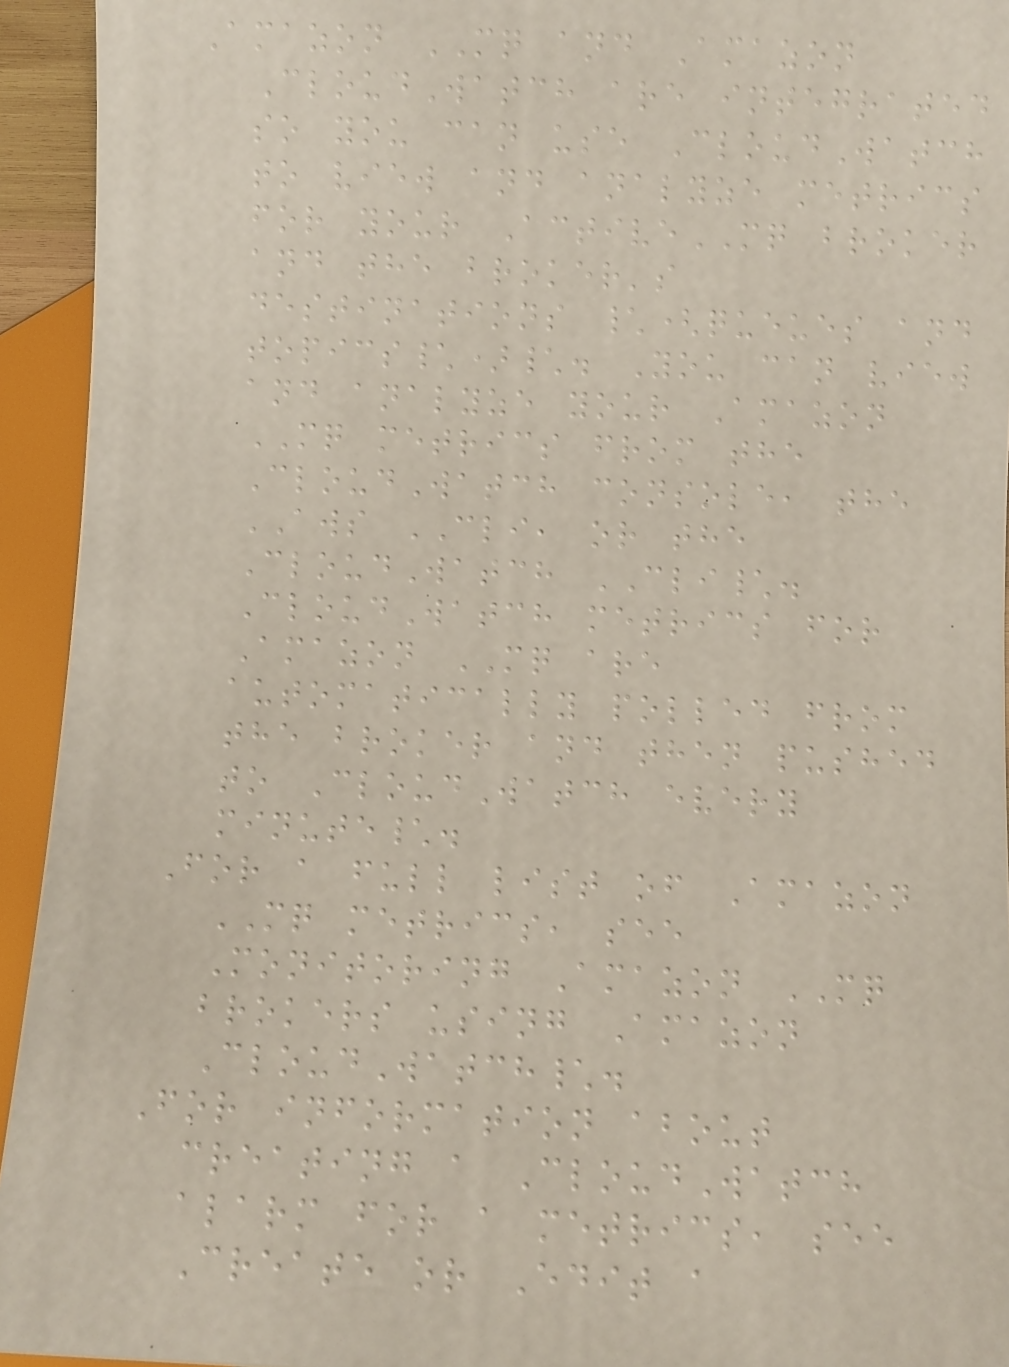Amazon MQ and Amazon
CloudWatch are integrated
so you can use CloudWatch
to view and analyze metrics
for your ActiveMQ broker
and the broker's
destinations \(queues and
topics\)\. You can view
and analyze your Amazon
MQ metrics from the
CloudWatch console, the
AWS CLI, or the
CloudWatch CLI\.
CloudWatch metrics for
Amazon MQ are
automatically polled from
the broker and then pushed
to CloudWatch every
minute\.
For a full list of Amazon
MQ metrics, see
Monitoring Amazon MQ
brokers using Amazon
CloudWatch\.
For information about
creating a CloudWatch
alarm for a metrics, see
Create or Edit a
